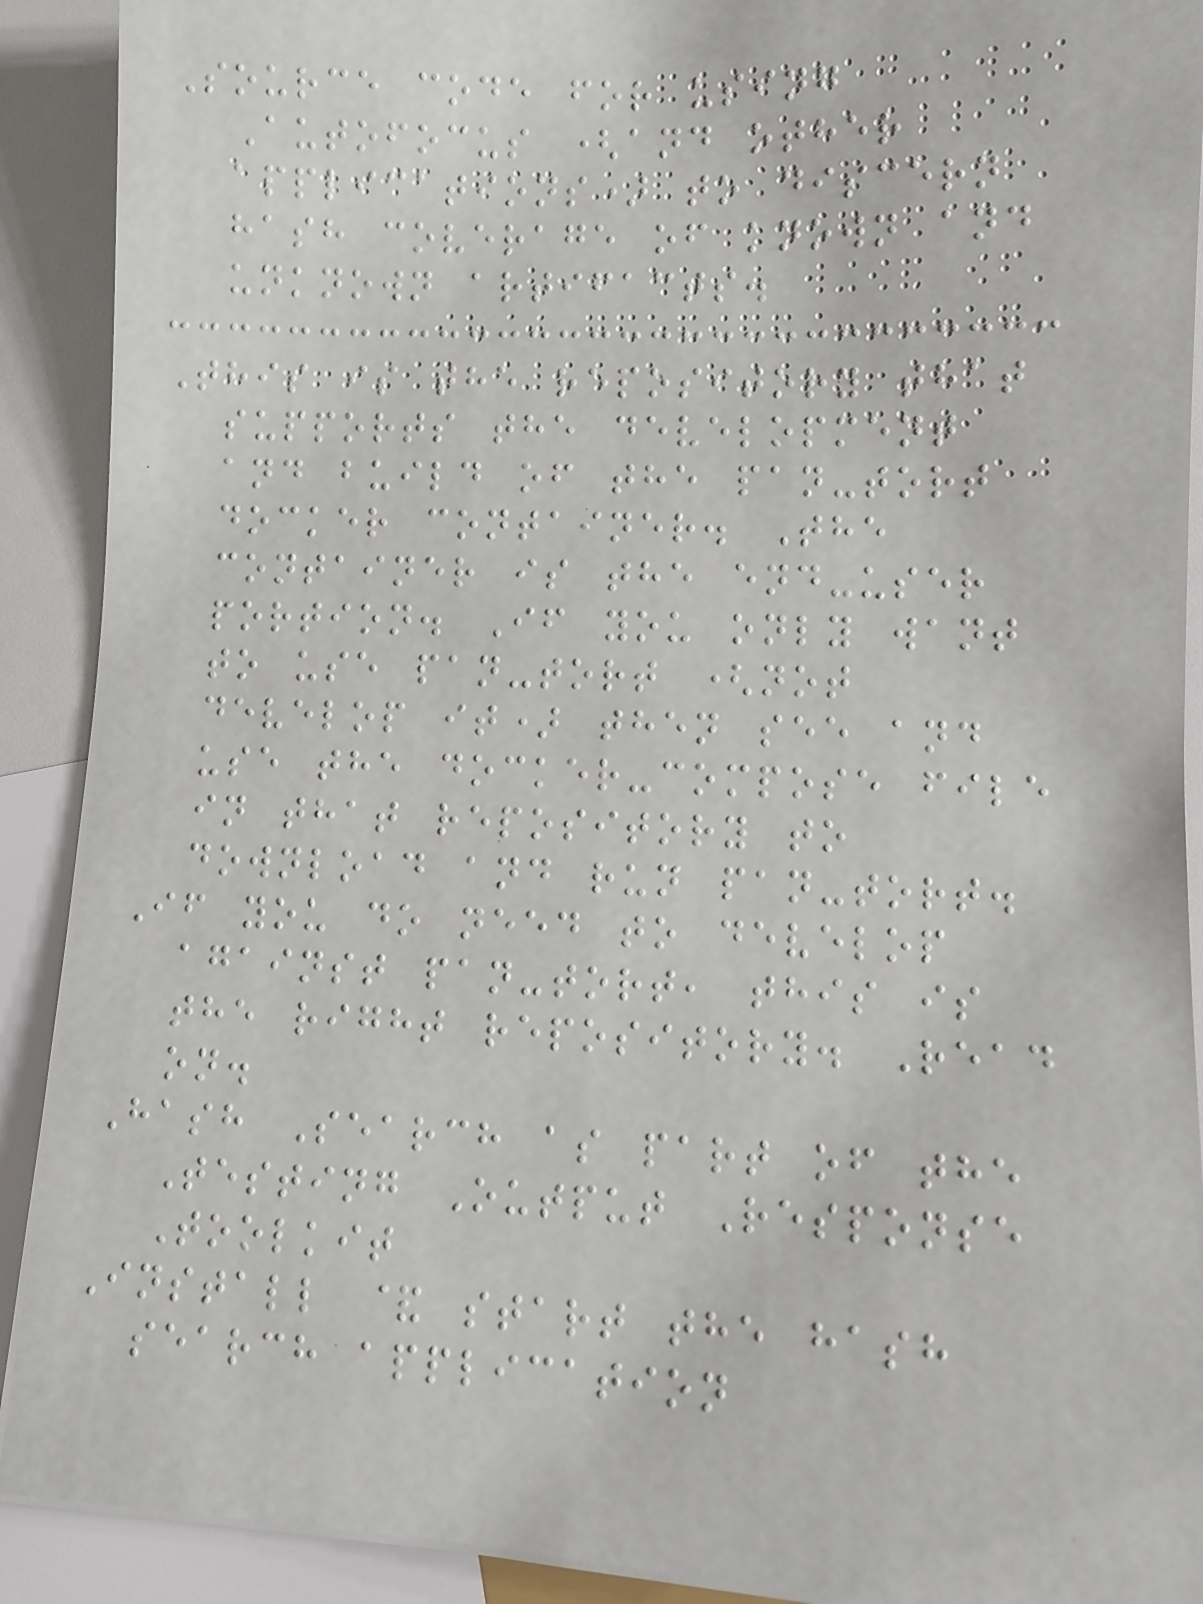Source code for using
Autofocus (and other
applications) to discern
hash coverage of known and
unknown artifacts.
This is the repository that
supports the development
and build of the pan-tort
docker container. The
container is the end-user
portion. If you only want
to use pan-tort (not
develop it) then see and
use the docker-compose file
in that repository to
download and run pan-tort.
If you do need to develop
against pan-tort, this is
the right repository. Read
on.
Hash Search as part of the
Testing Output Response
Toolkit
Install & start the hash
search application
